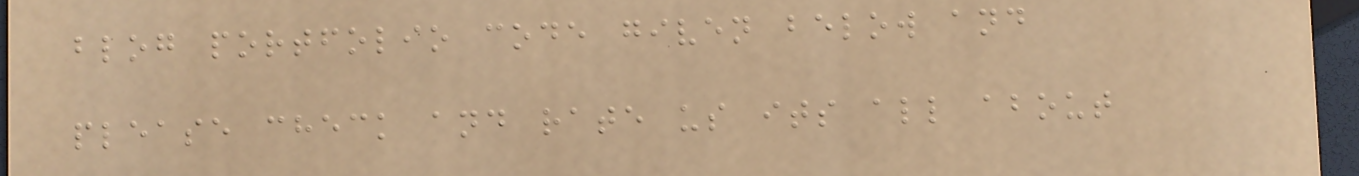blog portfolio code given below and
please check and rate us its all about
